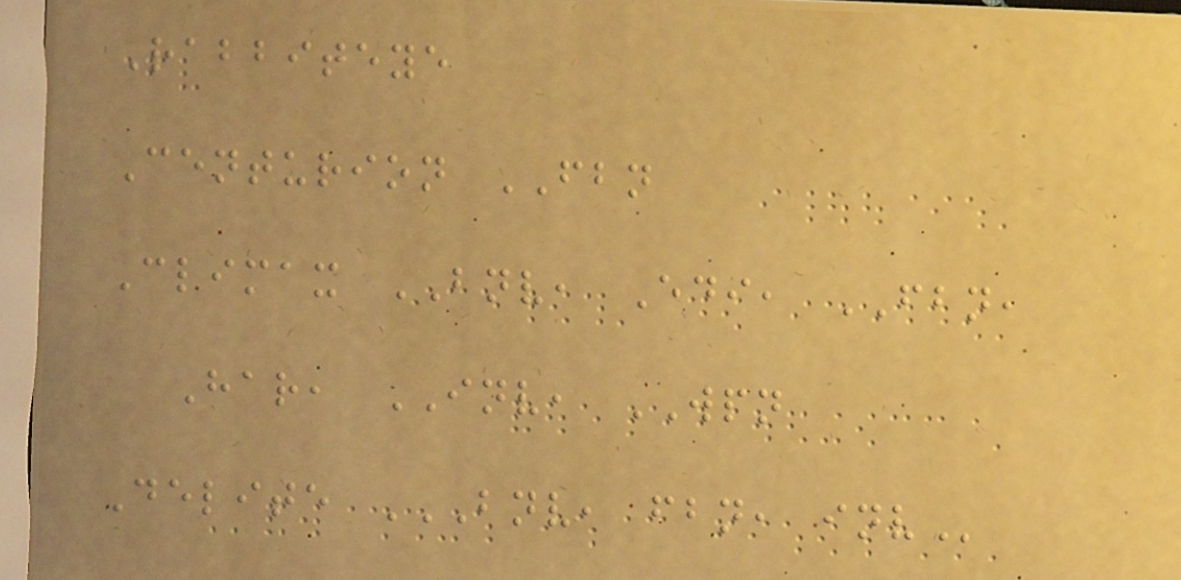Rabbiteye
Centurion FBN
Climax BNV, Edi, FBN,
Har, INV, WPN
Delite BNV, FBN, INV
